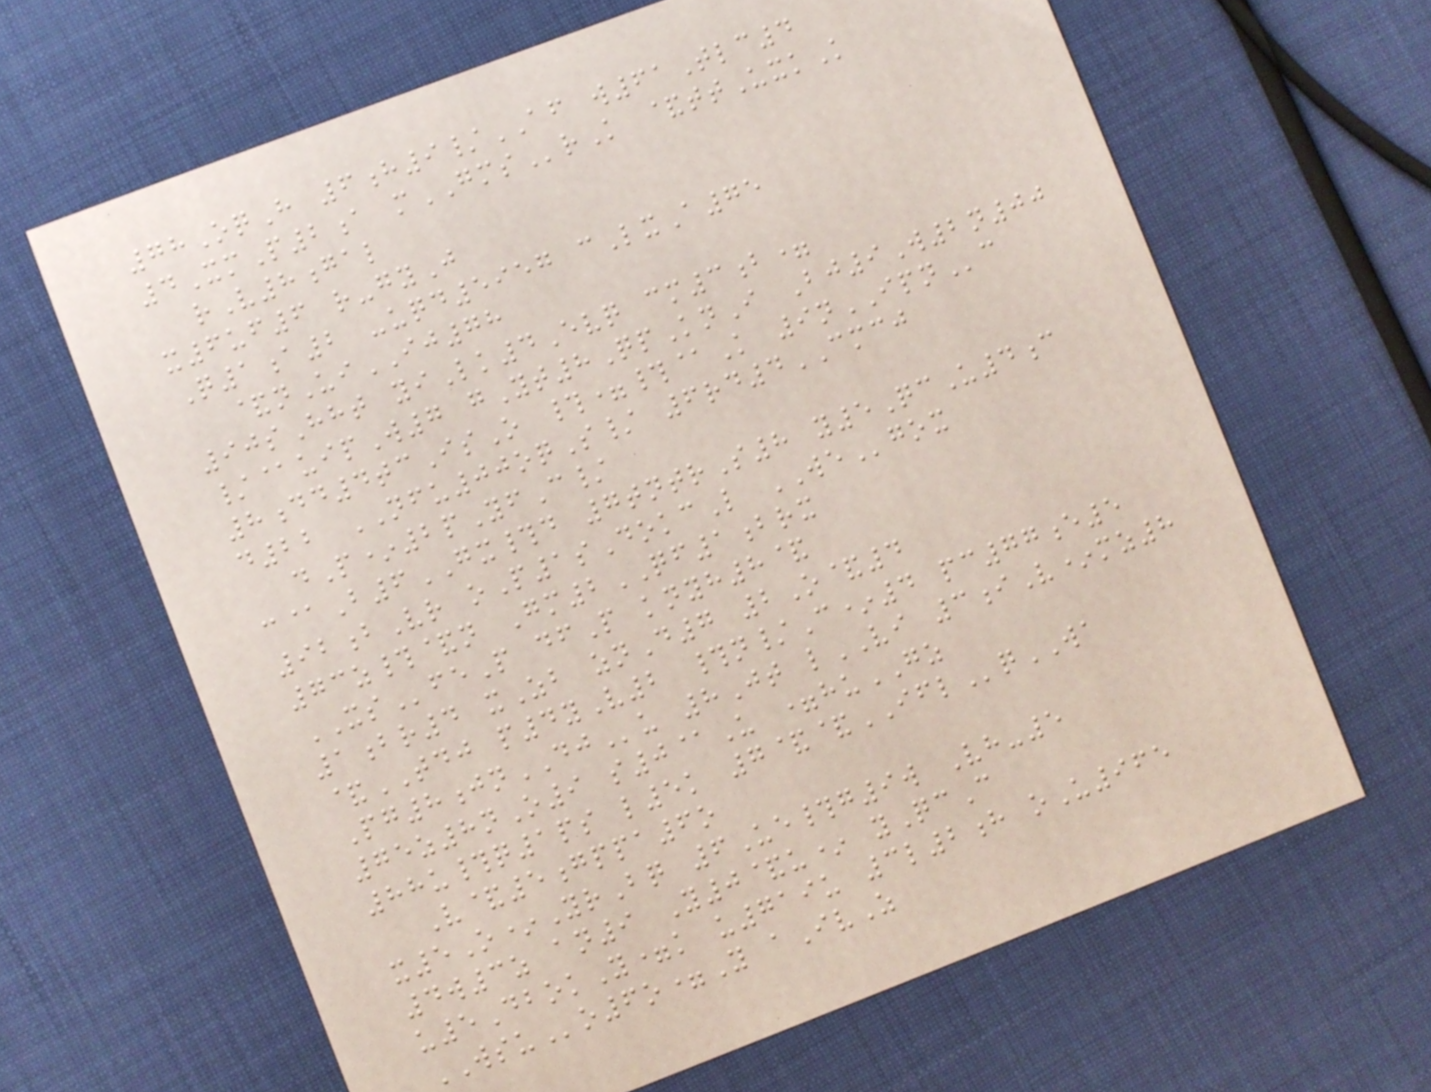78OqH 6h9/AF w61Tlc4
4XmP2a mGMSrK &ttUxkK
rV8gal
x6uf6 r-gyJ
Q1a2 -uqd5957 cLxA75
&nUiIJ78
90sHht yiLk4Evq cm3b=
/@uipW7 gYt8QpKnI Bj9W2n00
8dd4tcIsO #=#@K 9nIPNc
d22 NFU00oqS/ 6rd4CMCJ
dP*2pYfC/
c@B6GX#d 7tntrS8 y5QcU4c
92bVr oP1sDokcL WEgox
73z#&n Gm2QF1brx
XSfeP dfP knyh8&
1br4 xZb znD7 2O&4
&TDJ p4yV2 #n/C*4 pc77e5
Pg8jnDJu 8Jt lVI 3iV*mz8
75z8nO9 s0@U =huGZ
88u#q1ps l5k 7&&IFLqWA
V&5gppa6o
x5O*YrBq 6Ue#g9w Vh-5
4w3z an9 Y0&u* yQcC
u5DbokY=k u719u 3l2h oU965
WSUo6o=Y aIvZ
